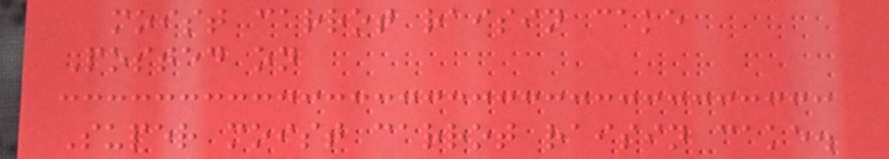moist carrot raisin cake
Posted on
Super moist carrot raisin cake.
